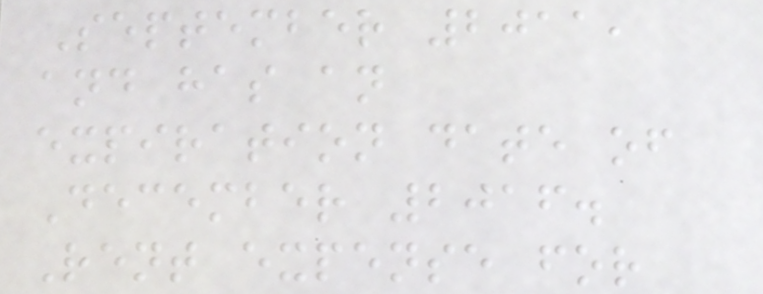September 2011,
and has an
expiration date of
December 2016.
Rent expense for
